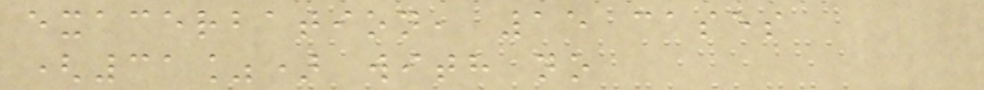exacerbation, 15 cases
(31%) with no
